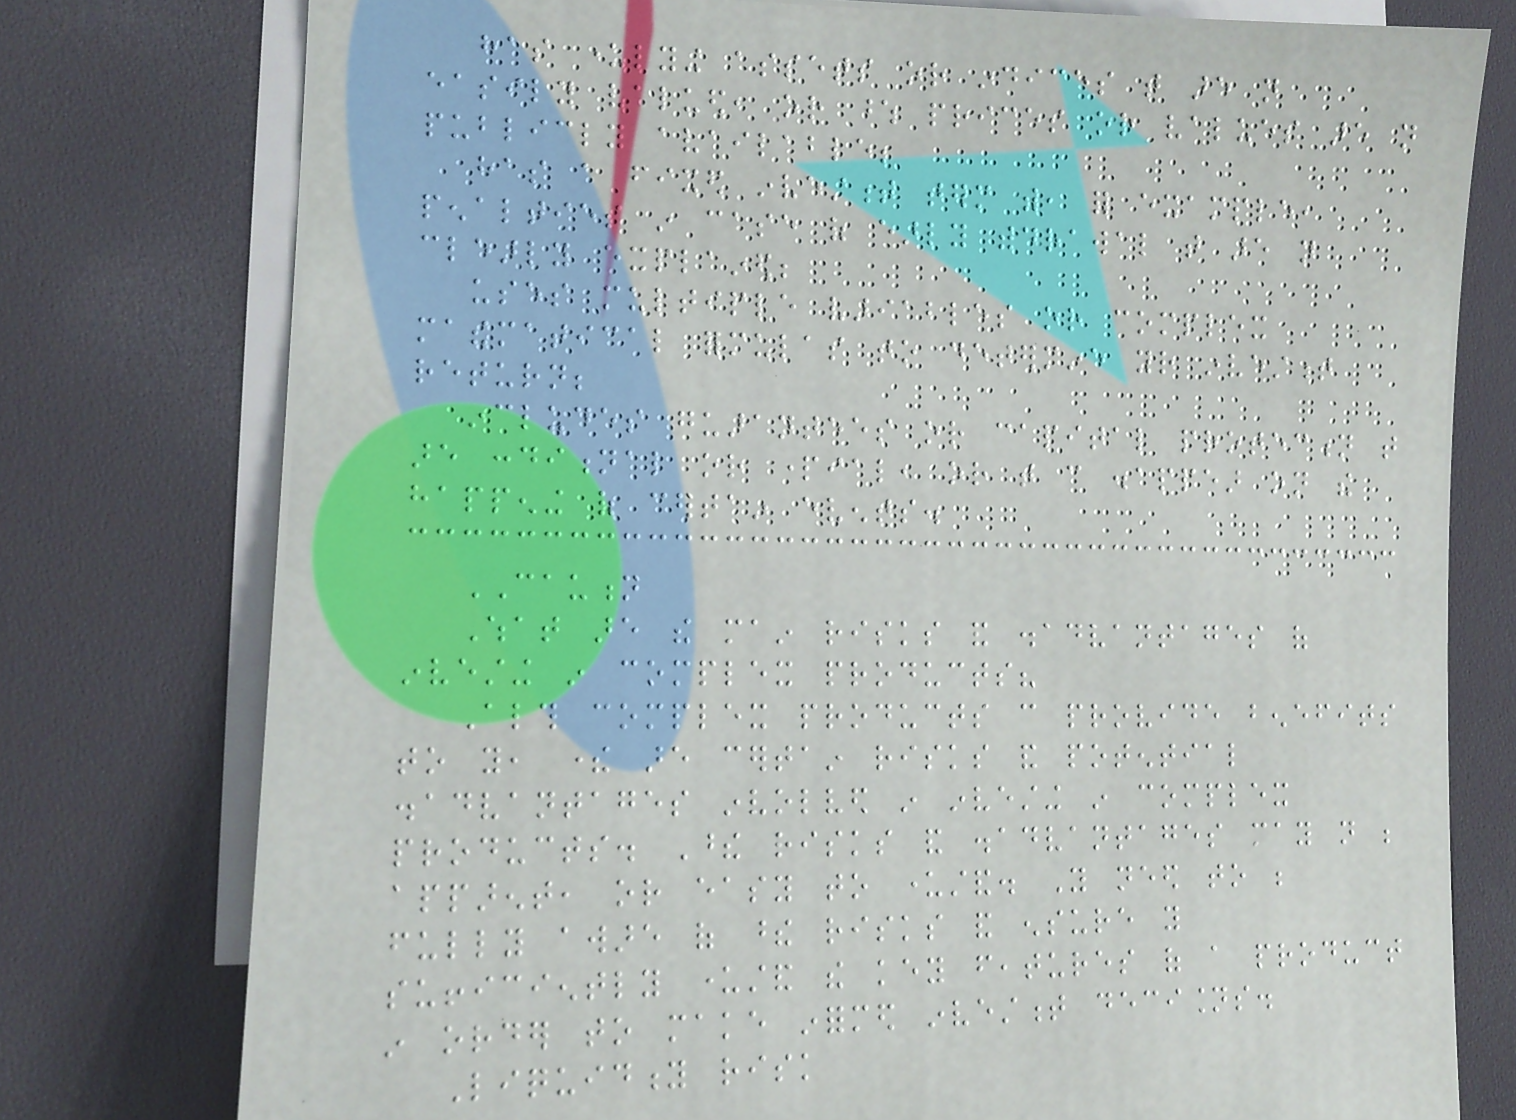has underlying assets or indices that are not
easily valued, or whose prices or values are not
publicly available;
has a fixed investment term with, for example,
penalties in case of early withdrawal that are not
clearly explained;
uses multiple variables or complex
mathematical formulas to determine your investment
return;
includes guarantees or capital protection that
are conditional or partial, or that can disappear on the
happening of certain events.
CAUTION
What are the main risks and disadvantages of
investing in complex products?
Although complex products can provide benefits
to you, there are certain risks and potential
disadvantages involved in investing in complex
products. These risks and disadvantages may not be
apparent, or easy to understand. You need to be
fully aware of these risks and ensure you
sufficiently understand the key features of a product
in order to make informed investment decisions.
Liquidity risk
